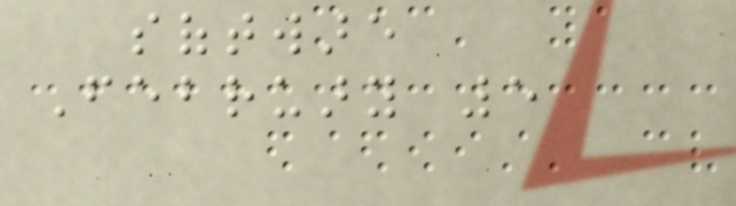software
February 5
